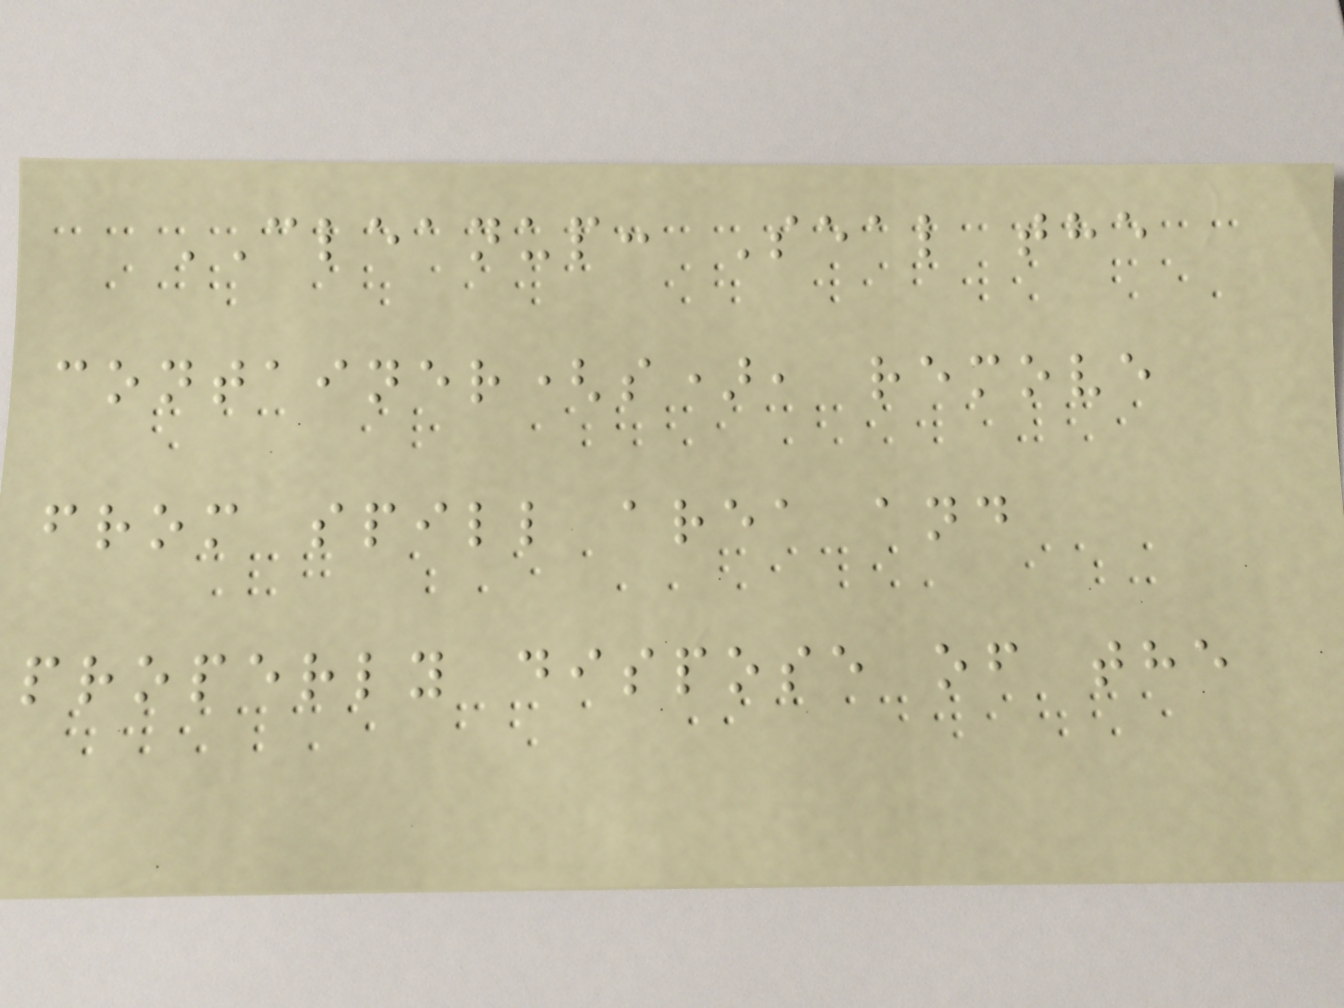CLEANUP: Seal the
container(s), remove
from spill area and
properly dispose of the
